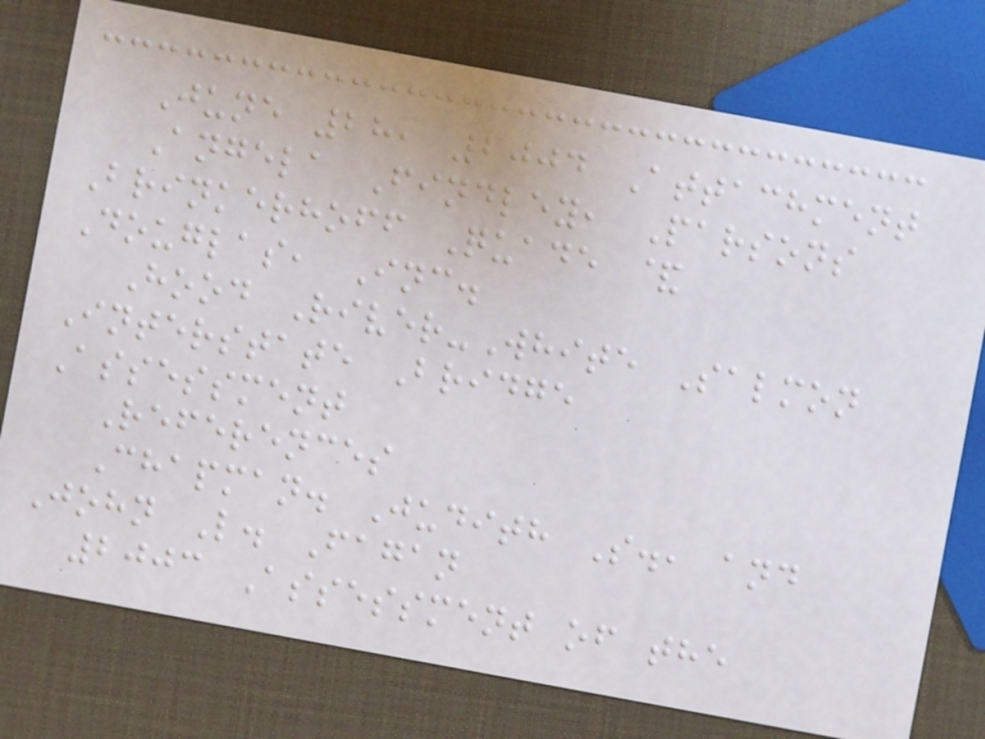June 28, 2004 Attachment
Angela Findley, Parsons
Brinkerhoff Quade &
Douglas, Inc.
Hood River-White Salmon
Interstate Bridge
Assessment
References
Chapman. Judith S., and
John L. Fagan
2003 Assessment of the
